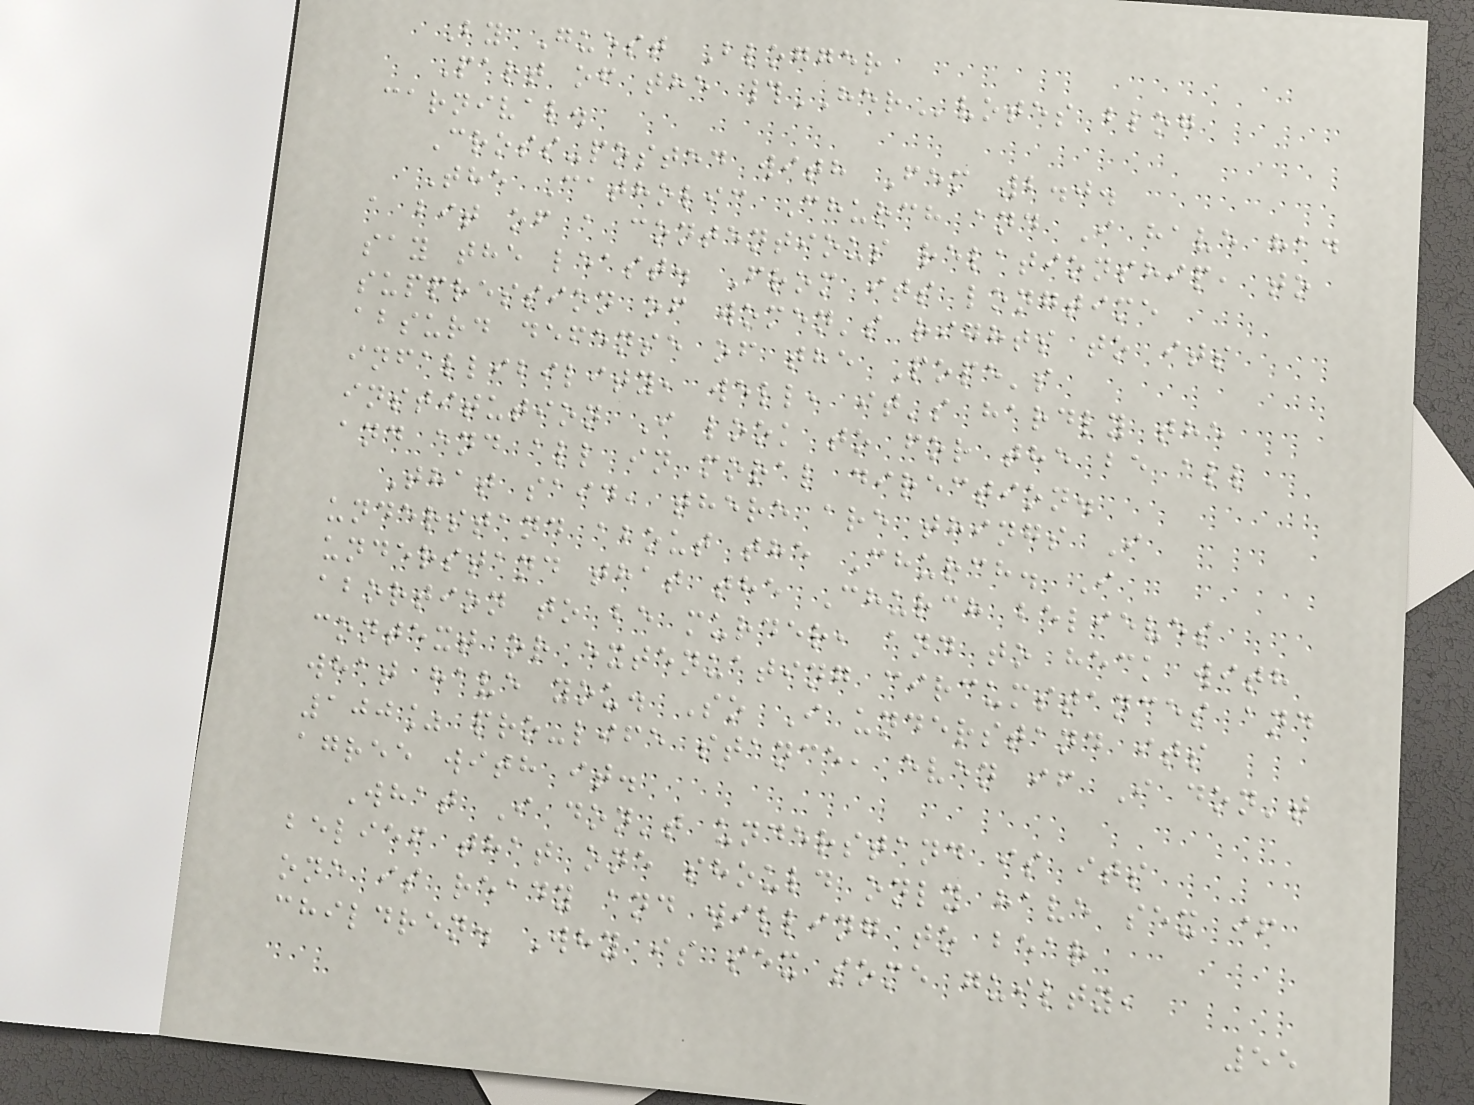By Guest Blogger
Part of the #HERvotes blog
carnival.
Cross-posted with Fem 2.0.
The Catholic Church and I have had
a bit of a contentious relationship, to
say the least. From its longtime
suppression of women's rights to its
absurd defense of the Pope's
infallibility, well, it's hardly the
institution I look to for the be all
and end all in moral direction.
That said, there are things I
understand about the Church. I
understand that the Church believes
abortion to be murder, and to heck with
context or extenuating circumstances and
what have you. So I understand its
100% pro-life stance, even if I don't
agree with it.
What I don't understand is its
belief that one should only have sex if
one is ready and willing to bear
children. Why is sex some guilty,
55
